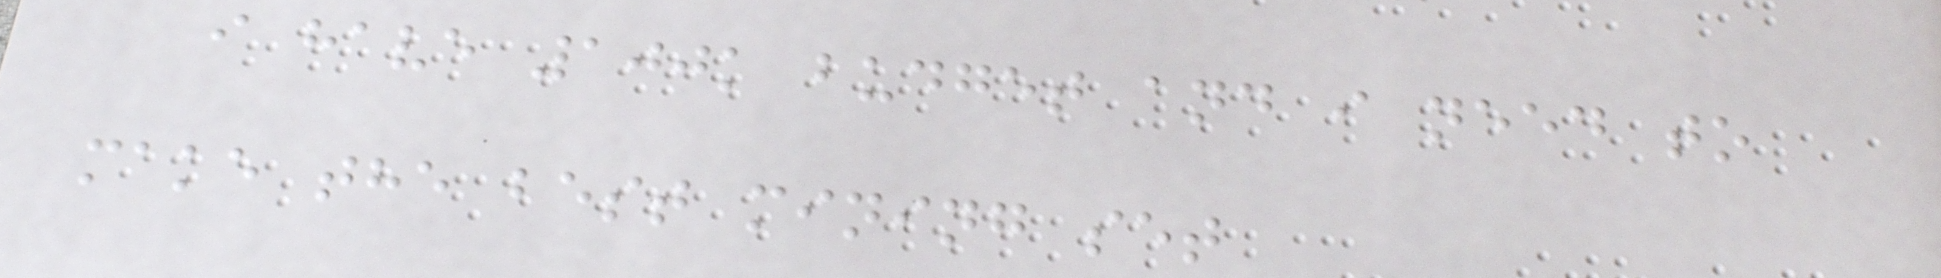i have 100k budget and i need to
make the best mining set
